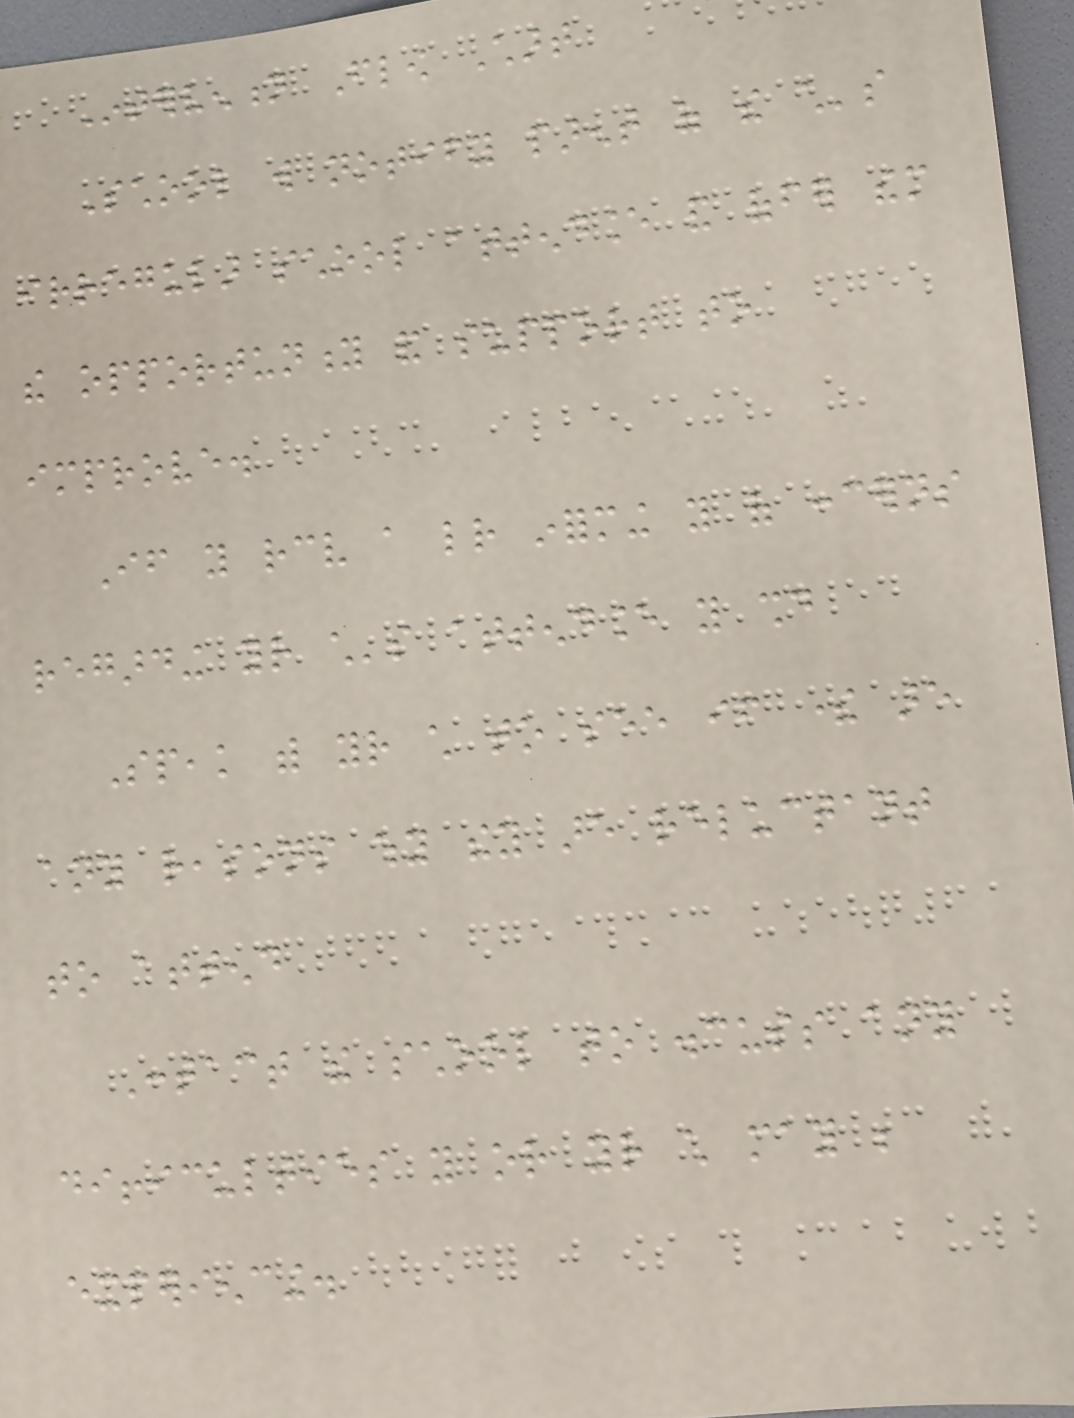Intervention Flow Chart
School will notify parent of the child's
irregular school attendance and offer them
the opportunity and support to
improve.
If you receive a letter informing you of concerns
regarding your child's attendance you should
Speak with your child to see if there are
any reasons why they are reluctant
to attend
Contact the school to discuss any
difficulties you or your child may be
experiencing.
